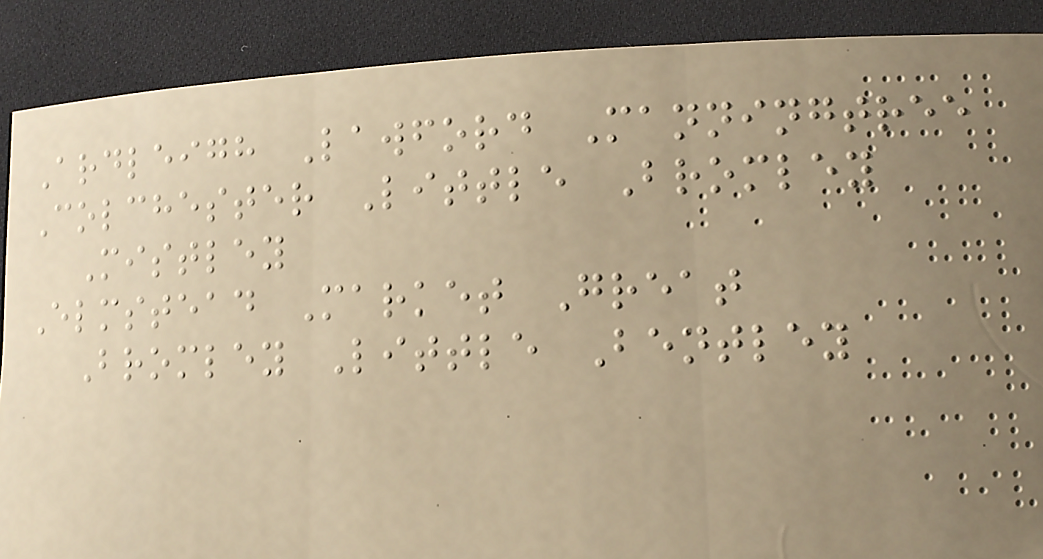Ardleigh Lawford Manningtree
Colchester Little Bromley
Mistley
Elmstead Market Great
Bromley Little Bentley
